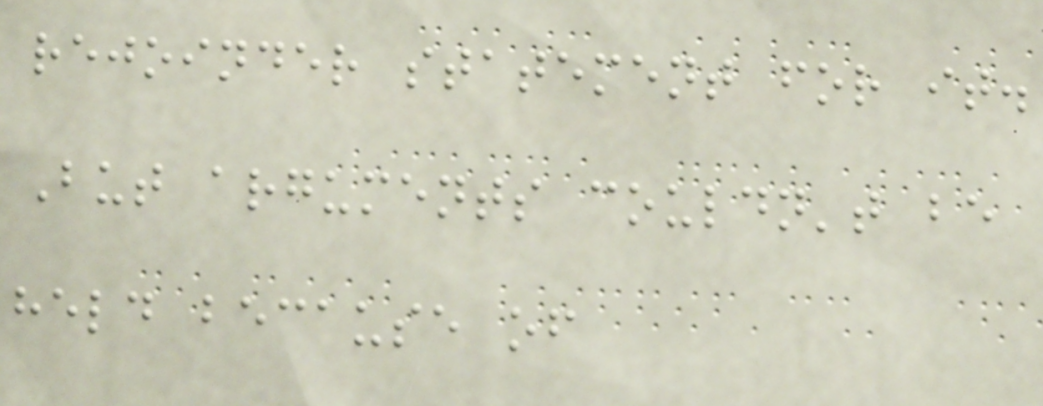rejoinder statement for it.
But arguments couldn't be
held because of
